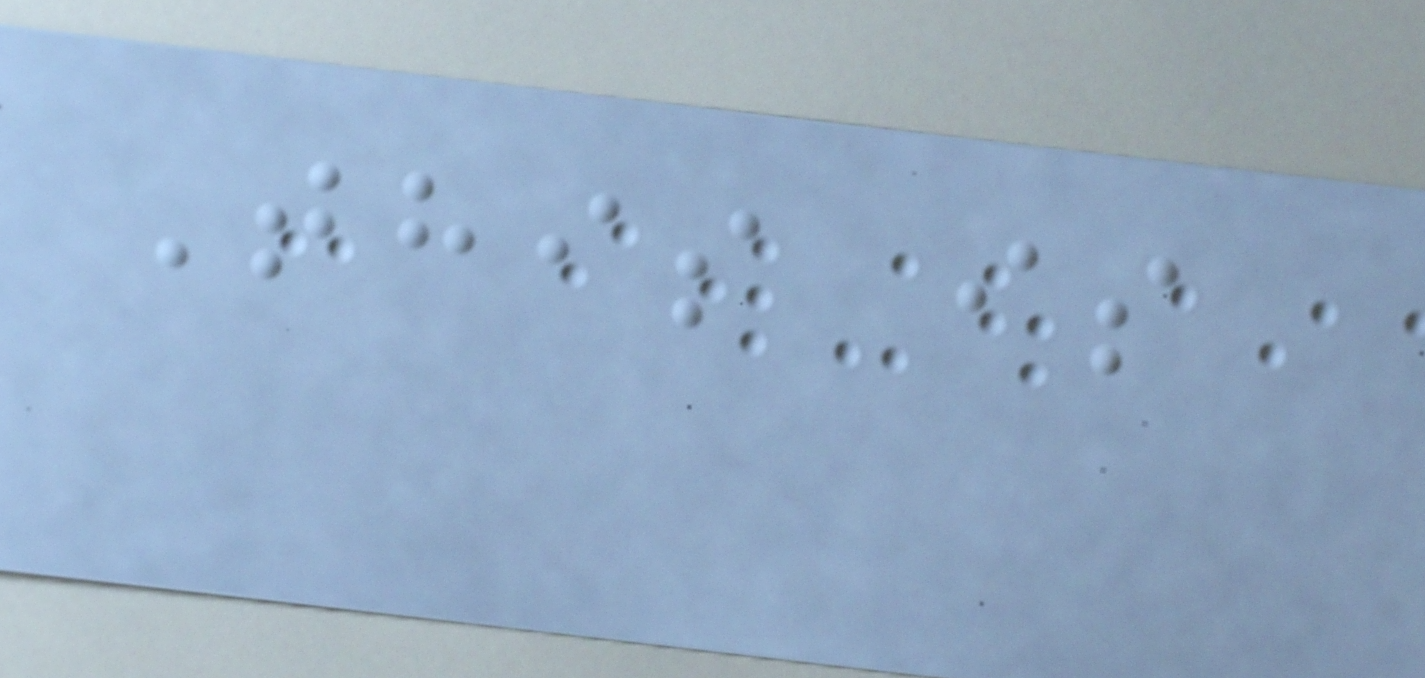This is
